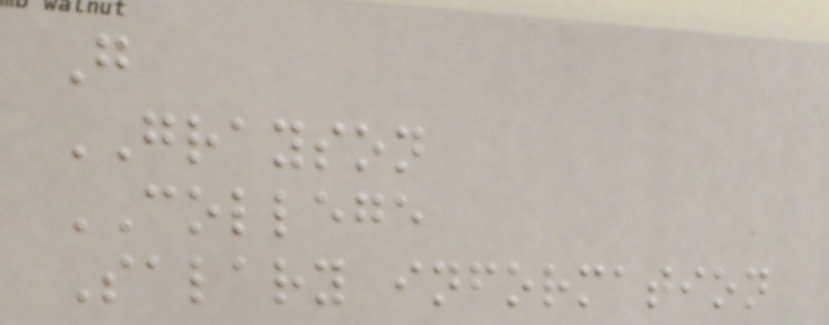G
GRAYSON
COLLEGE
Salary information
